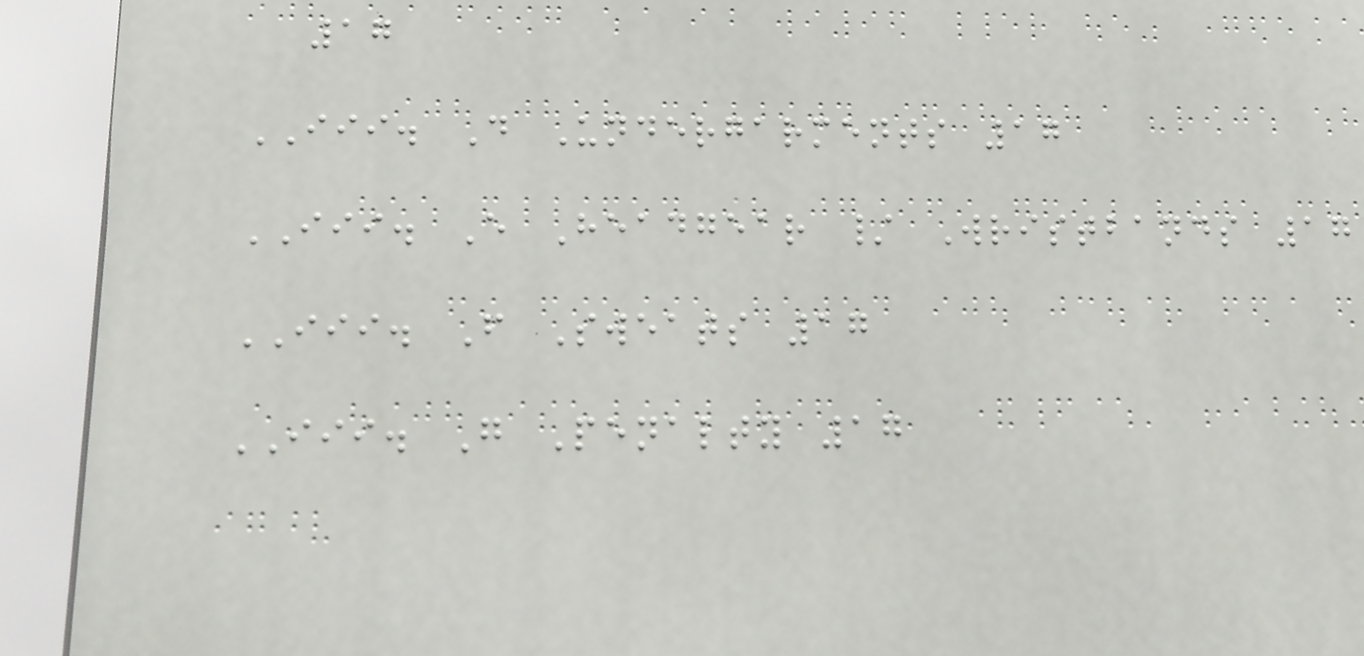17
III. D Undergarments 17
III. E Headgear / Wristbands 17
III. F Sweats 17
III. G Penalty 17
